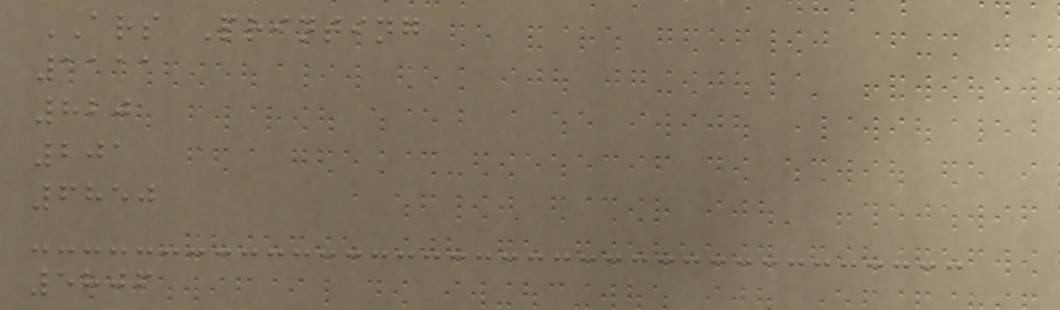ARS Printing
1111
820
201
6850
5806
